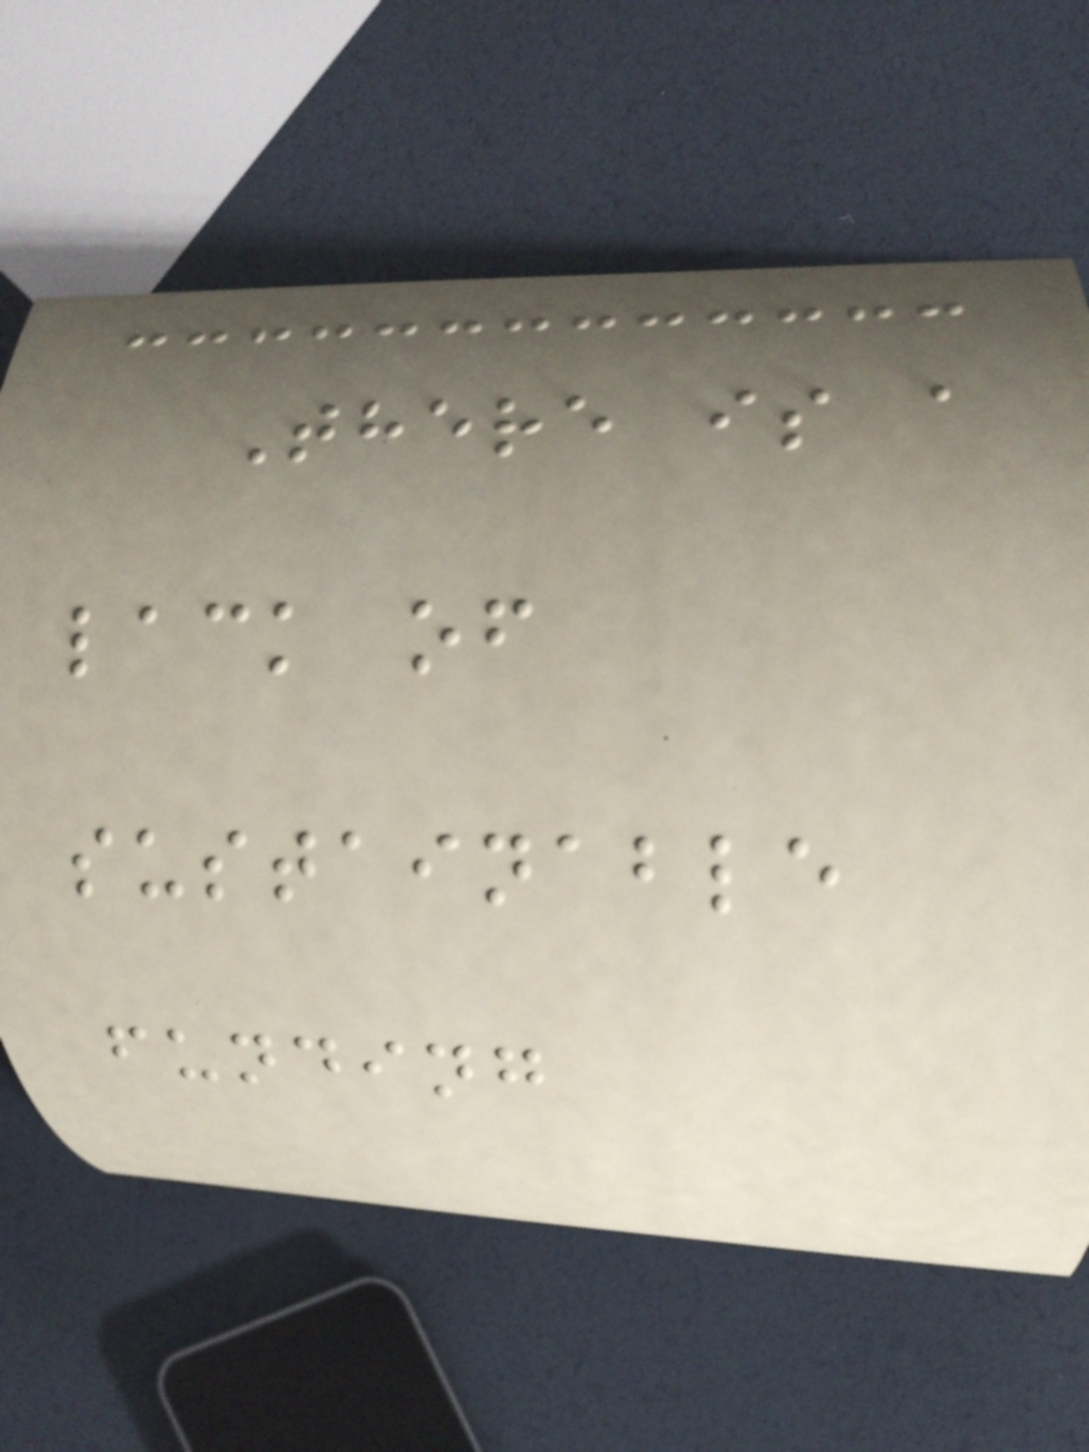There is a
lack of
sustainable
funding
